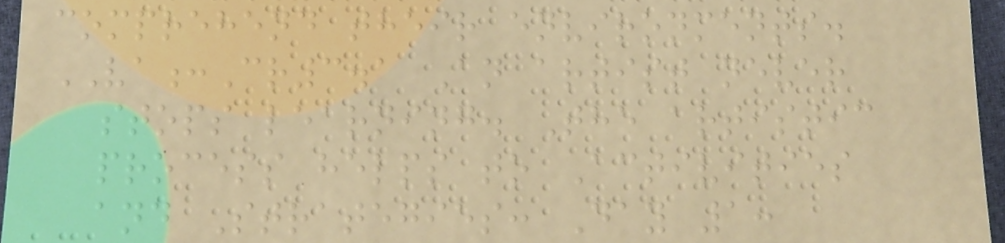comprehend their environments.
VA:Cr3.1 An artist never
stops learning. The artistic
process helps to Activities
and Strategies: Day 1:
